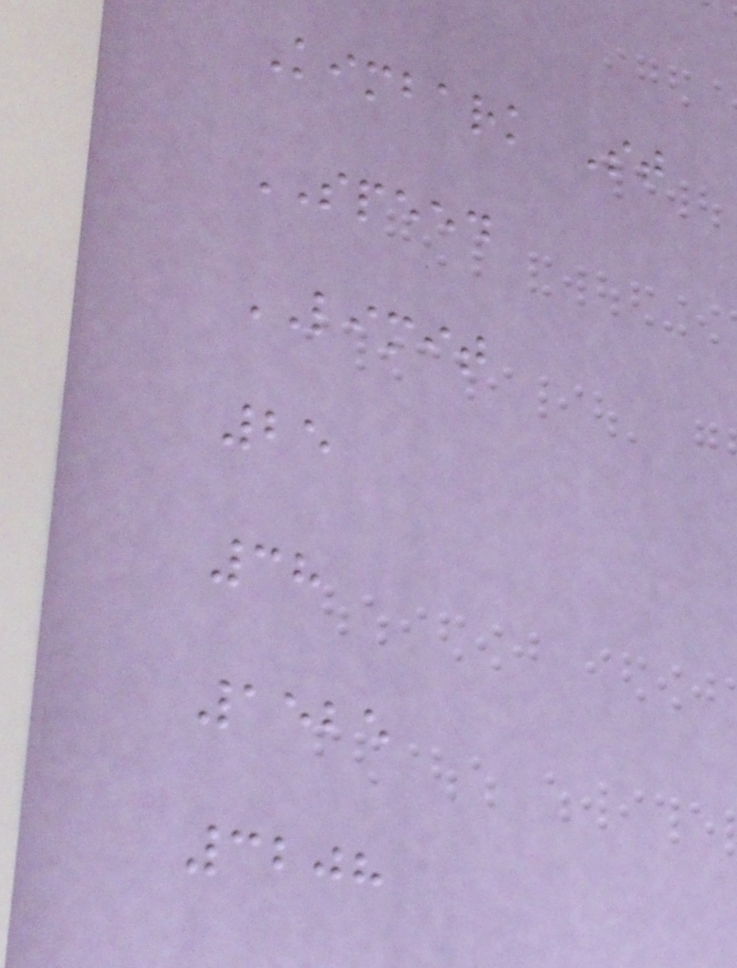Kimbark St
SPEED
LIMIT
25
38
1525
3208
